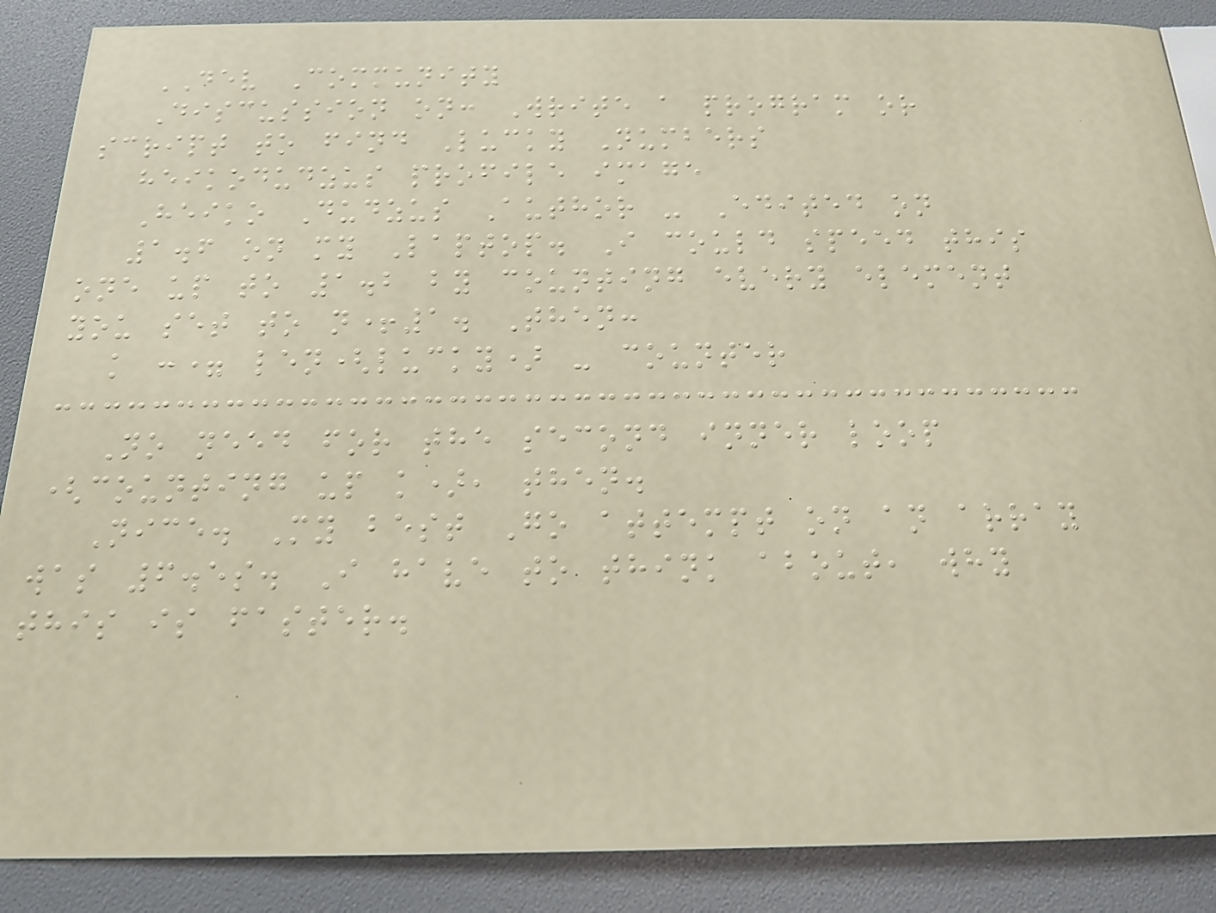DEV Community
Discussion on: Write a program or
script to find Lucky Numbers
heikodudzus profile image
Heiko Dudzus Author - Edited on
1.6 on my Laptop. I could speed this
one up to 1.2 by counting every element
you set to n+1. Then:
k := len(lucky) - counter
No need for the second inner loop
(counting up k), then.
Nice. My best Go attempt on an array
was 6.5s. I have to think about, why
this is faster.
